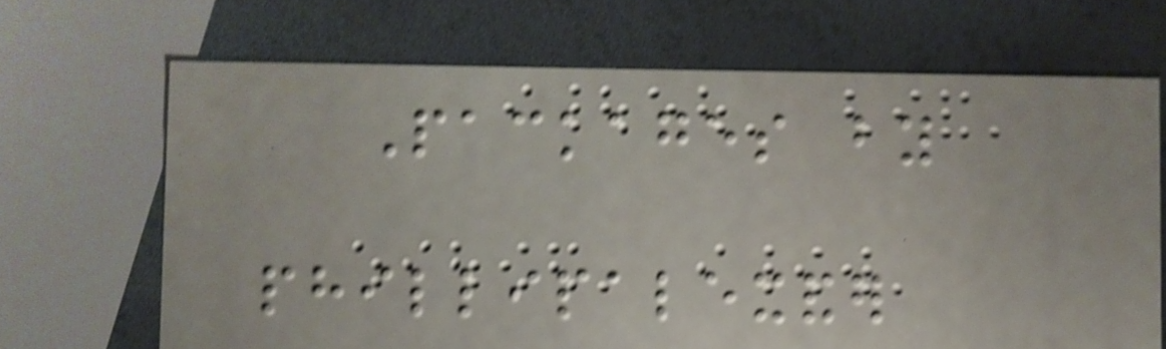Packages by
phillipalexander
